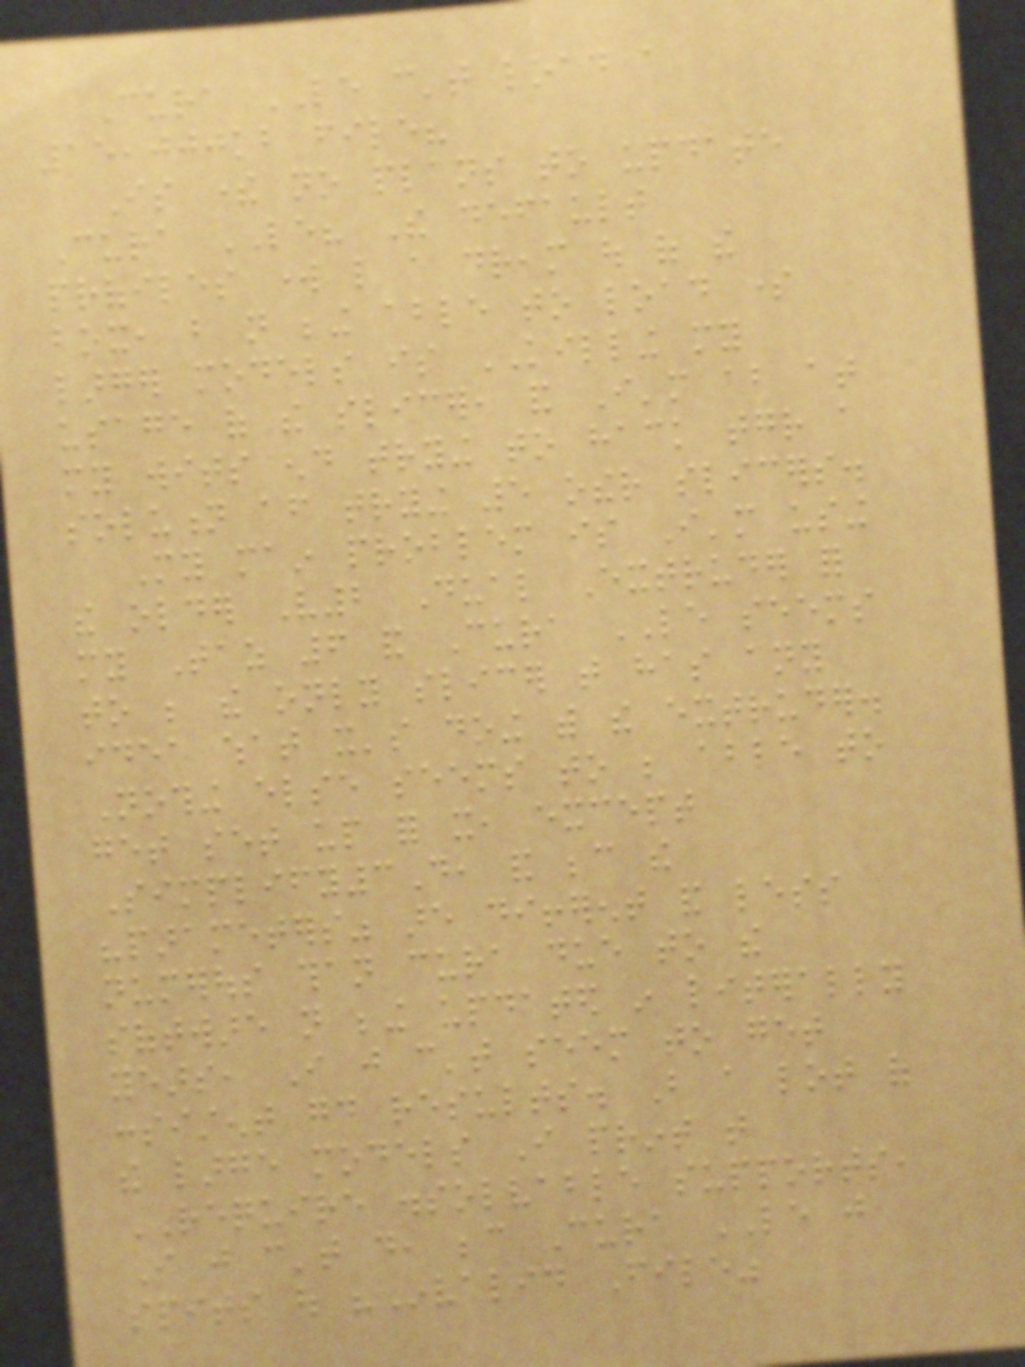Cura LE can't load a
15,000kb file?
Is there no plans to update
Cura LE? The default
profiles work like a dream out of the
box, but not being able to load some
larger models is KILLING my
usage of the slicer, and I'm about at
my wits end trying to hack together a
solution after trying 5 other slicers.
My main problem is I'm using
the older V2 Dual Extruder for
my Taz 6 and Cura LE seems
to be the only slicer that has any
idea what it's doing with the extruder.
Nothing else seems to be able to
get set up for it, except
Simplify3D, and because the
"parameters" are different and less
numerous than cura due to the
software not being updated in literally
years, I just can't seem to get
consistent good results. But a lot of
the large models I print that
REQUIRE dissolvable supports,
I just can't do, because Cura LE just
spits out "Invalid File"
